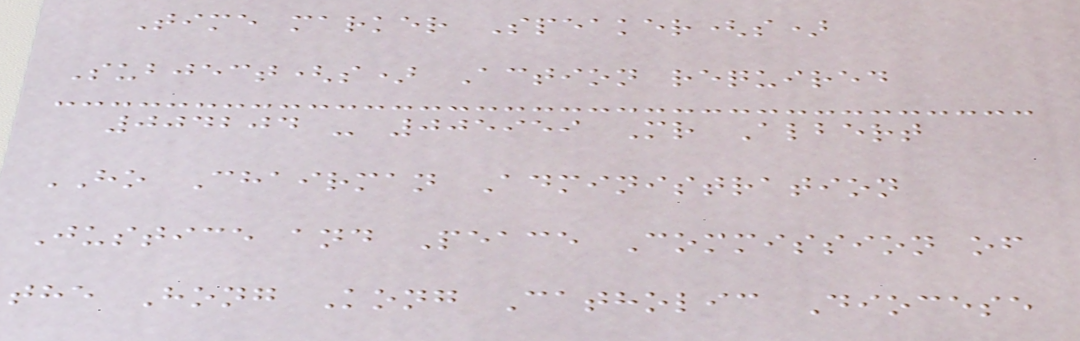Time marker Speaker(s)
Subject(s) Action required
004204 - 005959 Mr Albert
HO Chairman Administration
Justice and Peace Commission of
the Hong Kong Catholic Diocese
